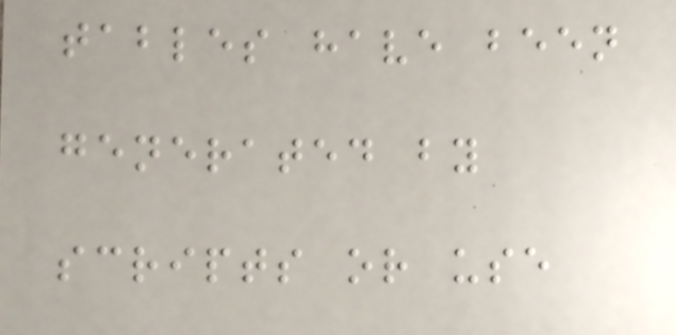tables have been
generated by
scripts or use
